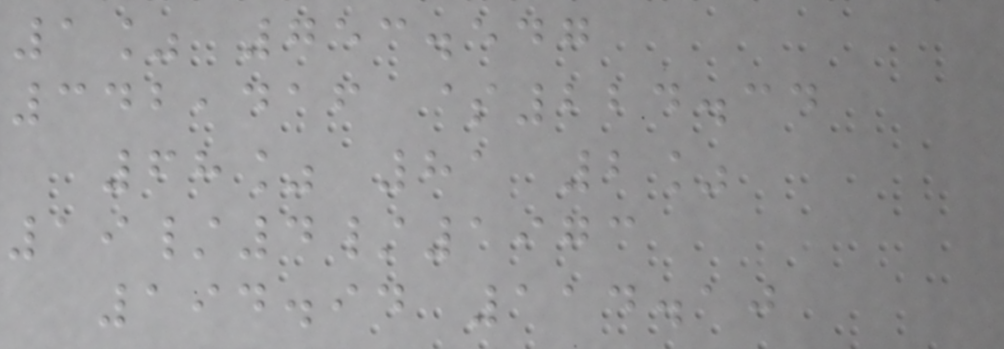1% 753.547
342,416 $224.34
68% 81 2%
19/4/1973
194.94 114.10
